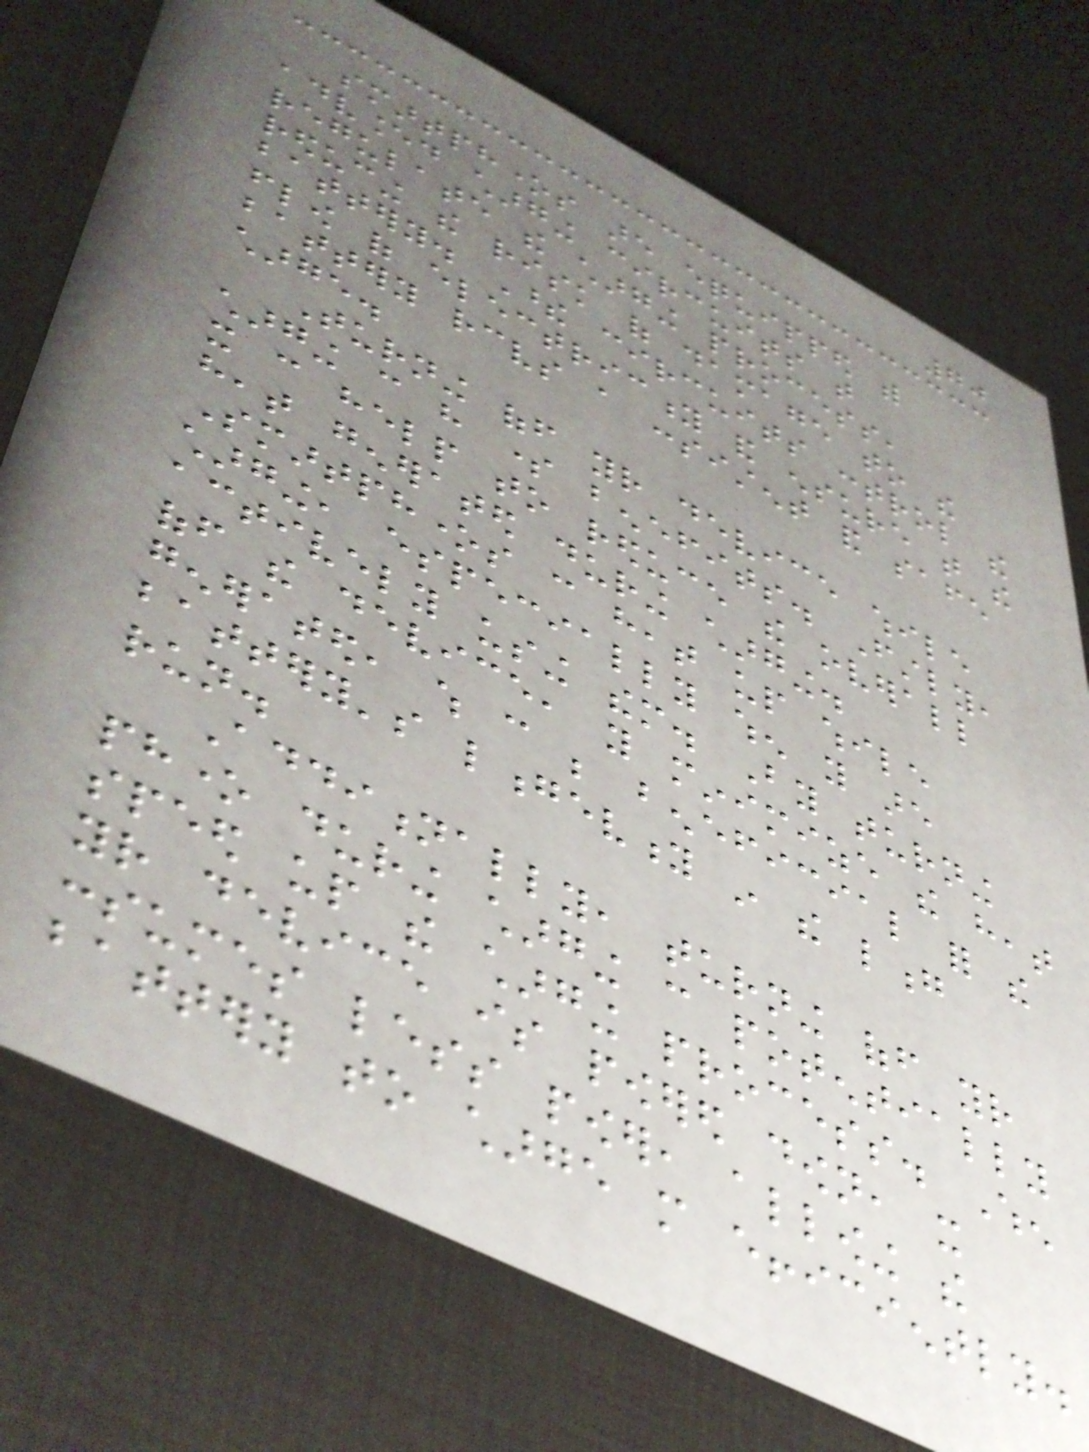70
smartphones are equipped with
advanced charging circuits that
regulate the charging process,
reducing the risk of damage to the
battery. These circuits control the
flow of electricity and ensure that the
battery receives a consistent and safe
charge.
Turning off your device while
charging can have some benefits. Firstly,
it can help to reduce the overall
heat generated during charging.
Smartphones can heat up while
charging, especially when you are
actively using them. By turning
off the device, you minimize the heat
generated, which can be beneficial for the
battery's longevity in the long
run.
Additionally, turning off your
phone during charging can potentially
speed up the charging process. When
your device is powered down, it
consumes less power, allowing the
battery to charge more efficiently.
